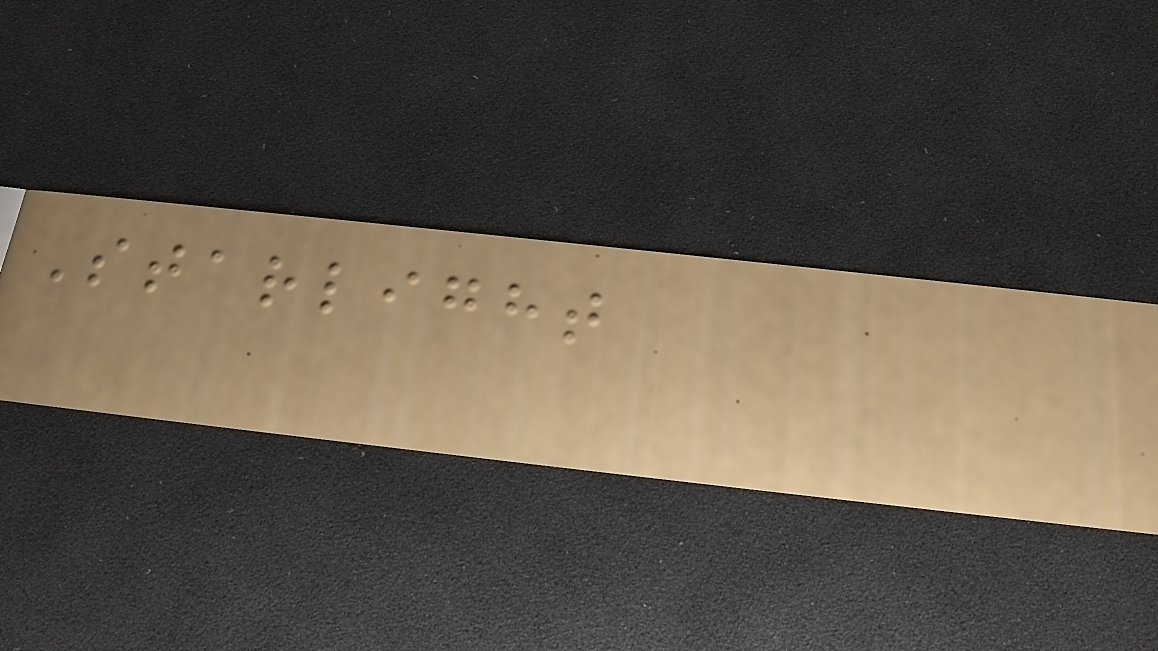Starlight
